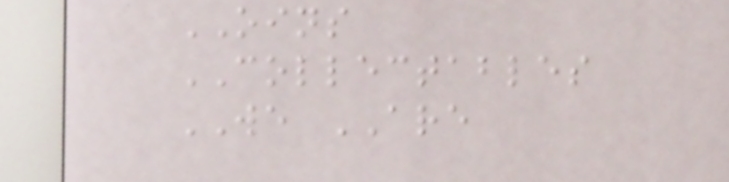OINS
COLLECTABLES
WE ARE
